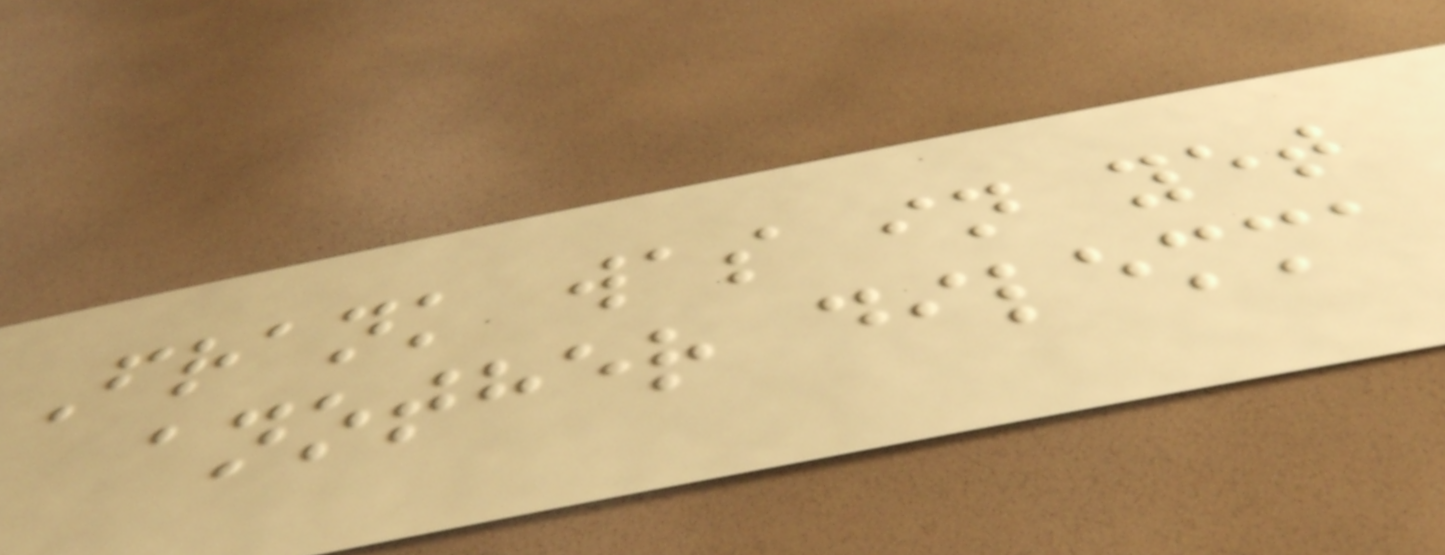Frank was in yet
another dilemma
